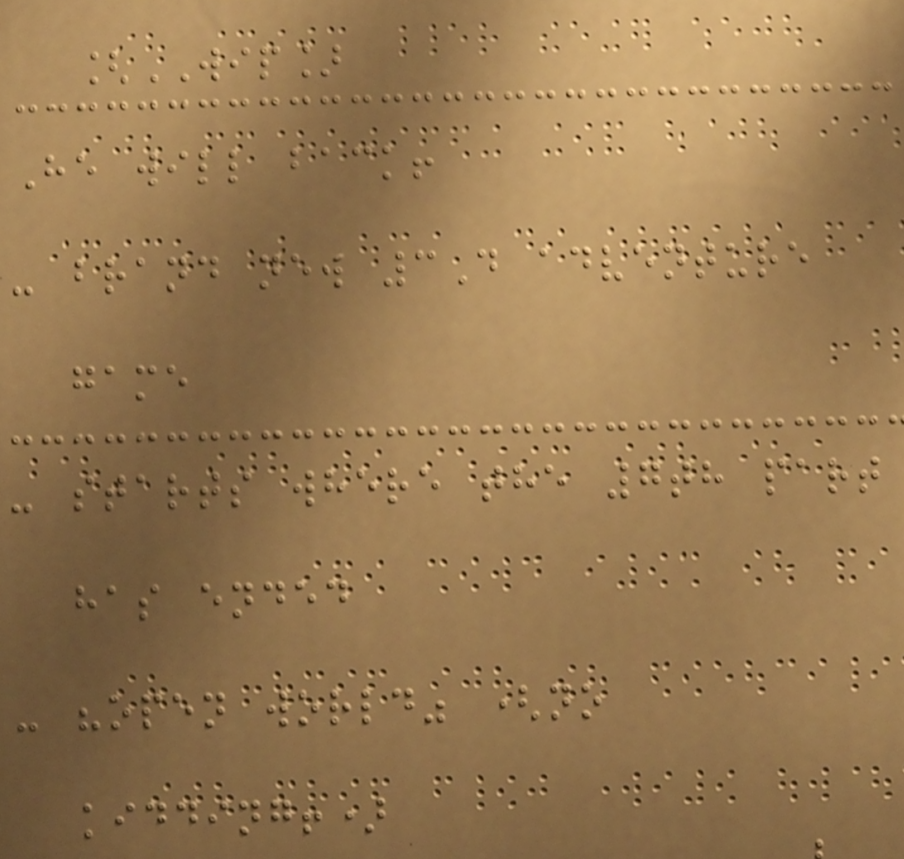[WIP]
He will back!
- brand new 3D adventure
game
- starts where the 7th part
has ended
- "open world" (no
kidding!)
